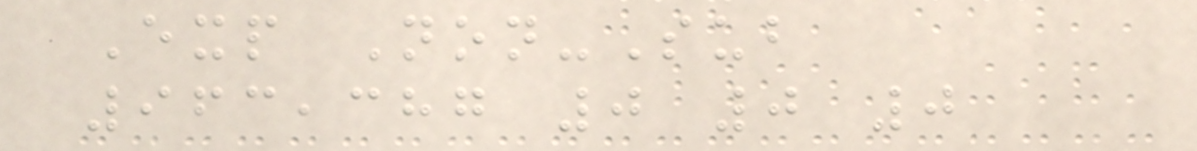Exp Non-Sub
963,387 0 0 0
